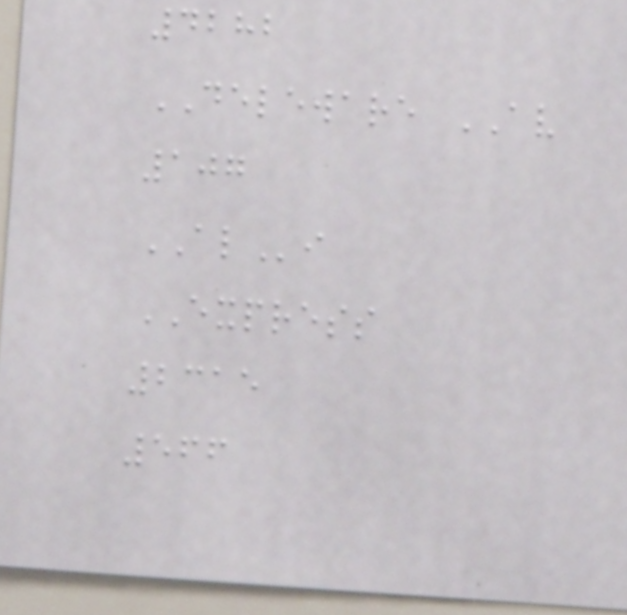4282
DELEWARE AV
107
ALi
EXPRESS
2315
566
